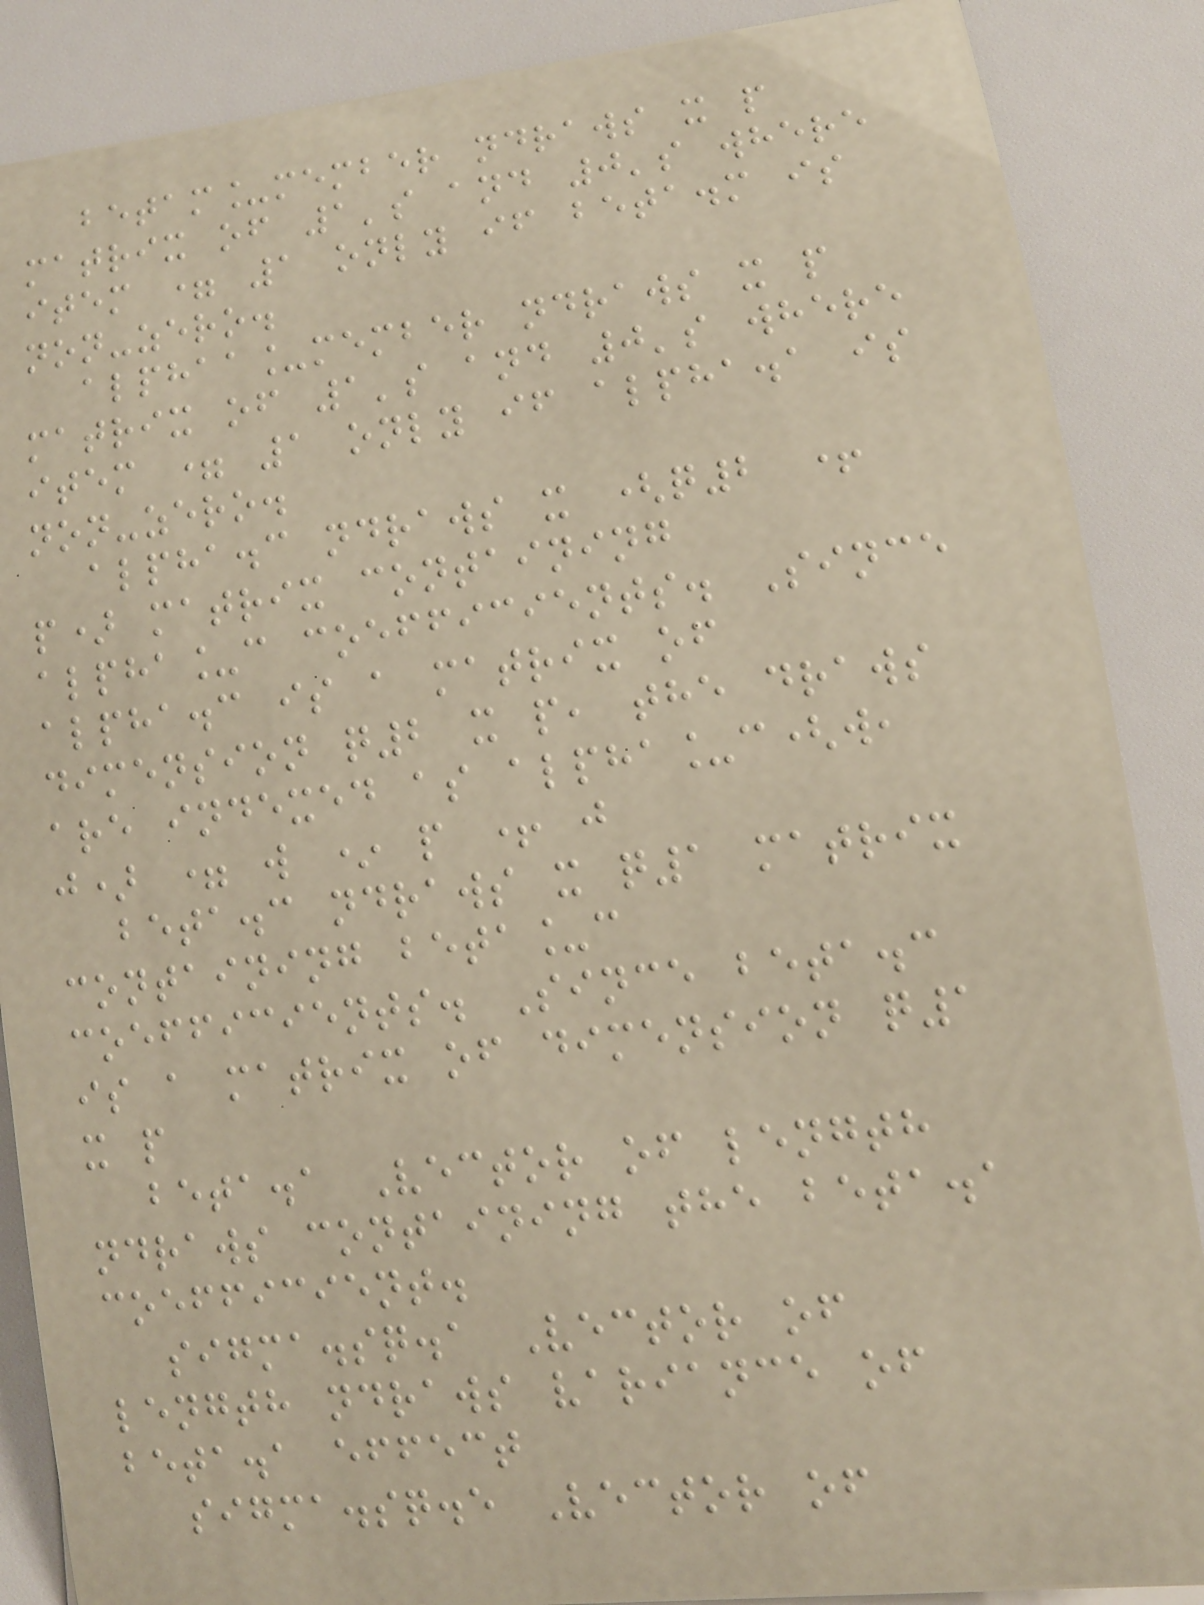betam_member ndraws x p
matrix of 1's and 0's where
item = 1 only if beta.m is
non-zero.
alphaa_member ndraws x p
matrix of 1's and 0's where
item = 1 only if alpha.a is
non-zero.
alpha.c ndraws x (q2 +
p) matrix containing
alpha_c coefficients. Since
alpha.c is a matrix of
dimension q2 x p, the draws
are indexed as alpha_c(w,
j) = w * p + j
beta.c ndraws x q1 matrix
containing beta_c
coefficients. Since beta.c
is a matrix of dimension q1
x p
beta.a Vector of length
ndraws containing the beta.a
coefficient.
sigma.sq.a Vector of
length ndraws variance of
beta.a effect
sigma.sq.e Vector of
